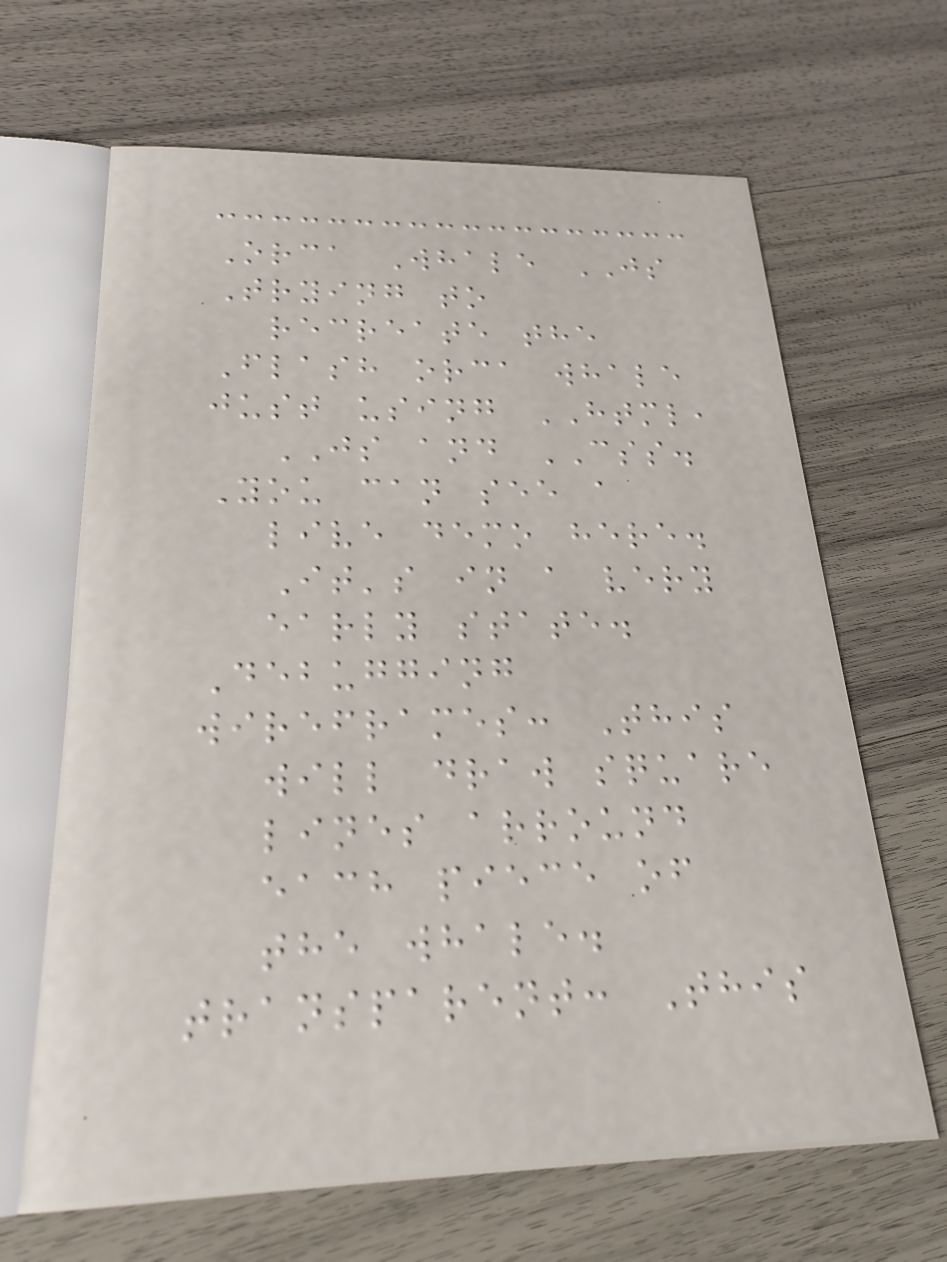Orca Whale JS
Trying to
recreate the
Flash orca whale
just using HTML,
JS and CSS.
You can see a
live demo here.
It's in a very
early state.
Debugging
wireframes: This
will draw square
lines arround
each piece of
the whale.
transparent: This
